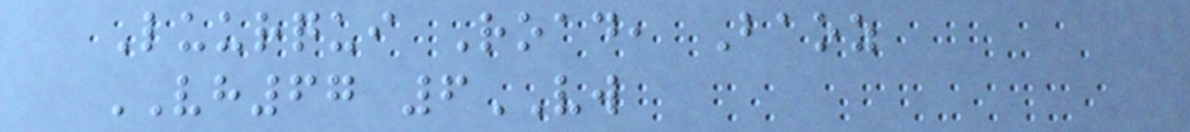Luurqui Road, Baoz
VH67 6VW
